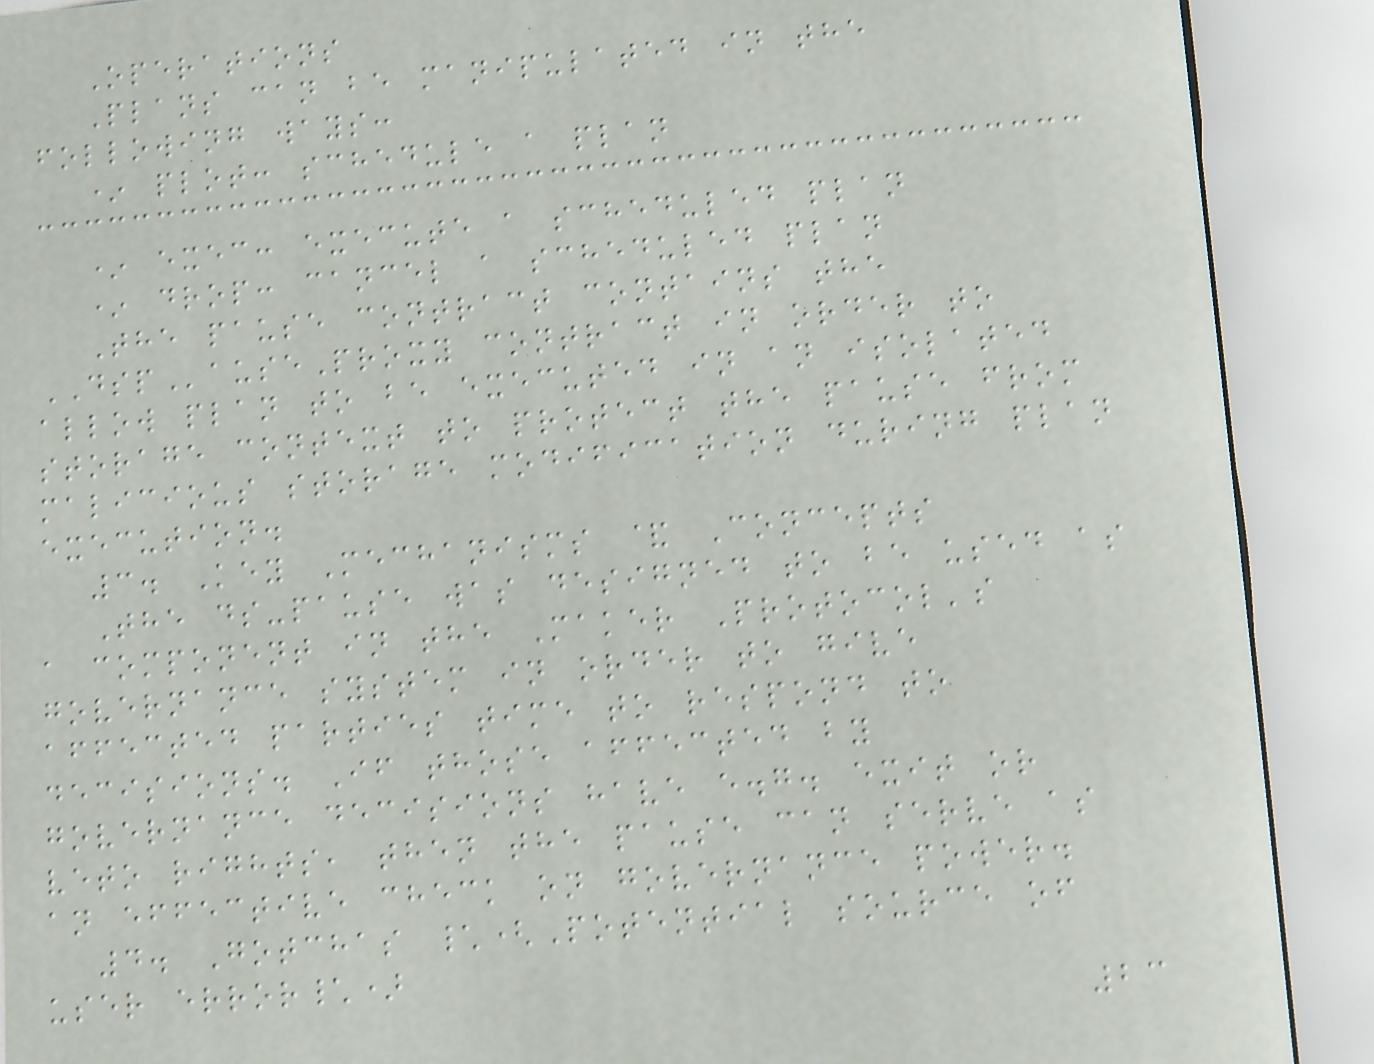Operations
Plans can be manipulated in the
following ways:
* plot: schedule a plan
* exec: execute a scheduled plan
* drop: cancel a scheduled plan
The pause contract contains the
DSPauseProxy contract in order to
allow plan to be executed in an isolated
storage context to protect the pause from
malicious storage modification during plan
execution.
3. Key Mechanisms & Concepts
The ds-pause was designed to be used as
a component in the Maker Protocol's
governance system in order to give
affected parties time to respond to
decisions. If those affected by
governance decisions have e.g. exit or
veto rights, then the pause can serve as
an effective check on governance power.
4. Gotchas \(Potential source of
user error\)
23
